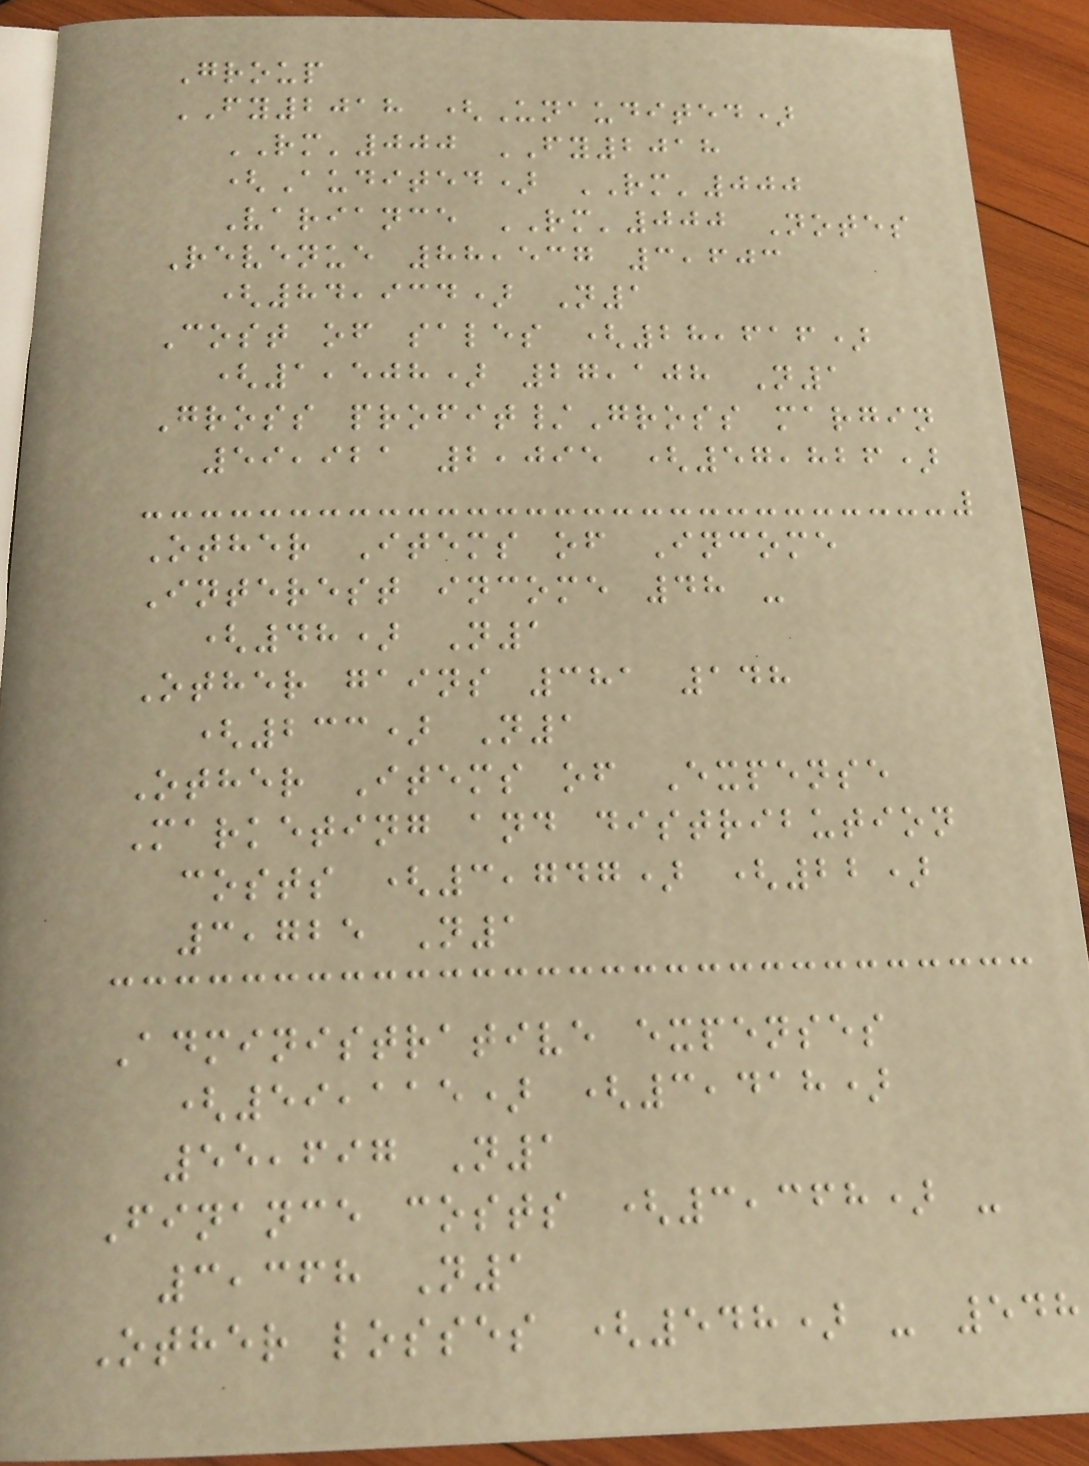Group
FY2018 (Unaudited)
RM'000 FY2018
(Audited) RM'000
Variance RM'000 Notes
Revenue 88,537 3,603
(84,934) N1
Cost of sales (28,616)
(1,508) 27,108 N1
Gross profit/Gross margin
59,921 2,095 (57,826)
Other Items of Income
Interest income 48 -
(48) N1
Other gains 381 148
(233) N1
Other Items of Expense
Marketing and distribution
costs (3,747) (22)
3,725 N1
Administrative expenses
(59,115) (3,418)
55,697 N1
Finance costs (3,368) -
3,368 N1
Other losses (548) - 548
